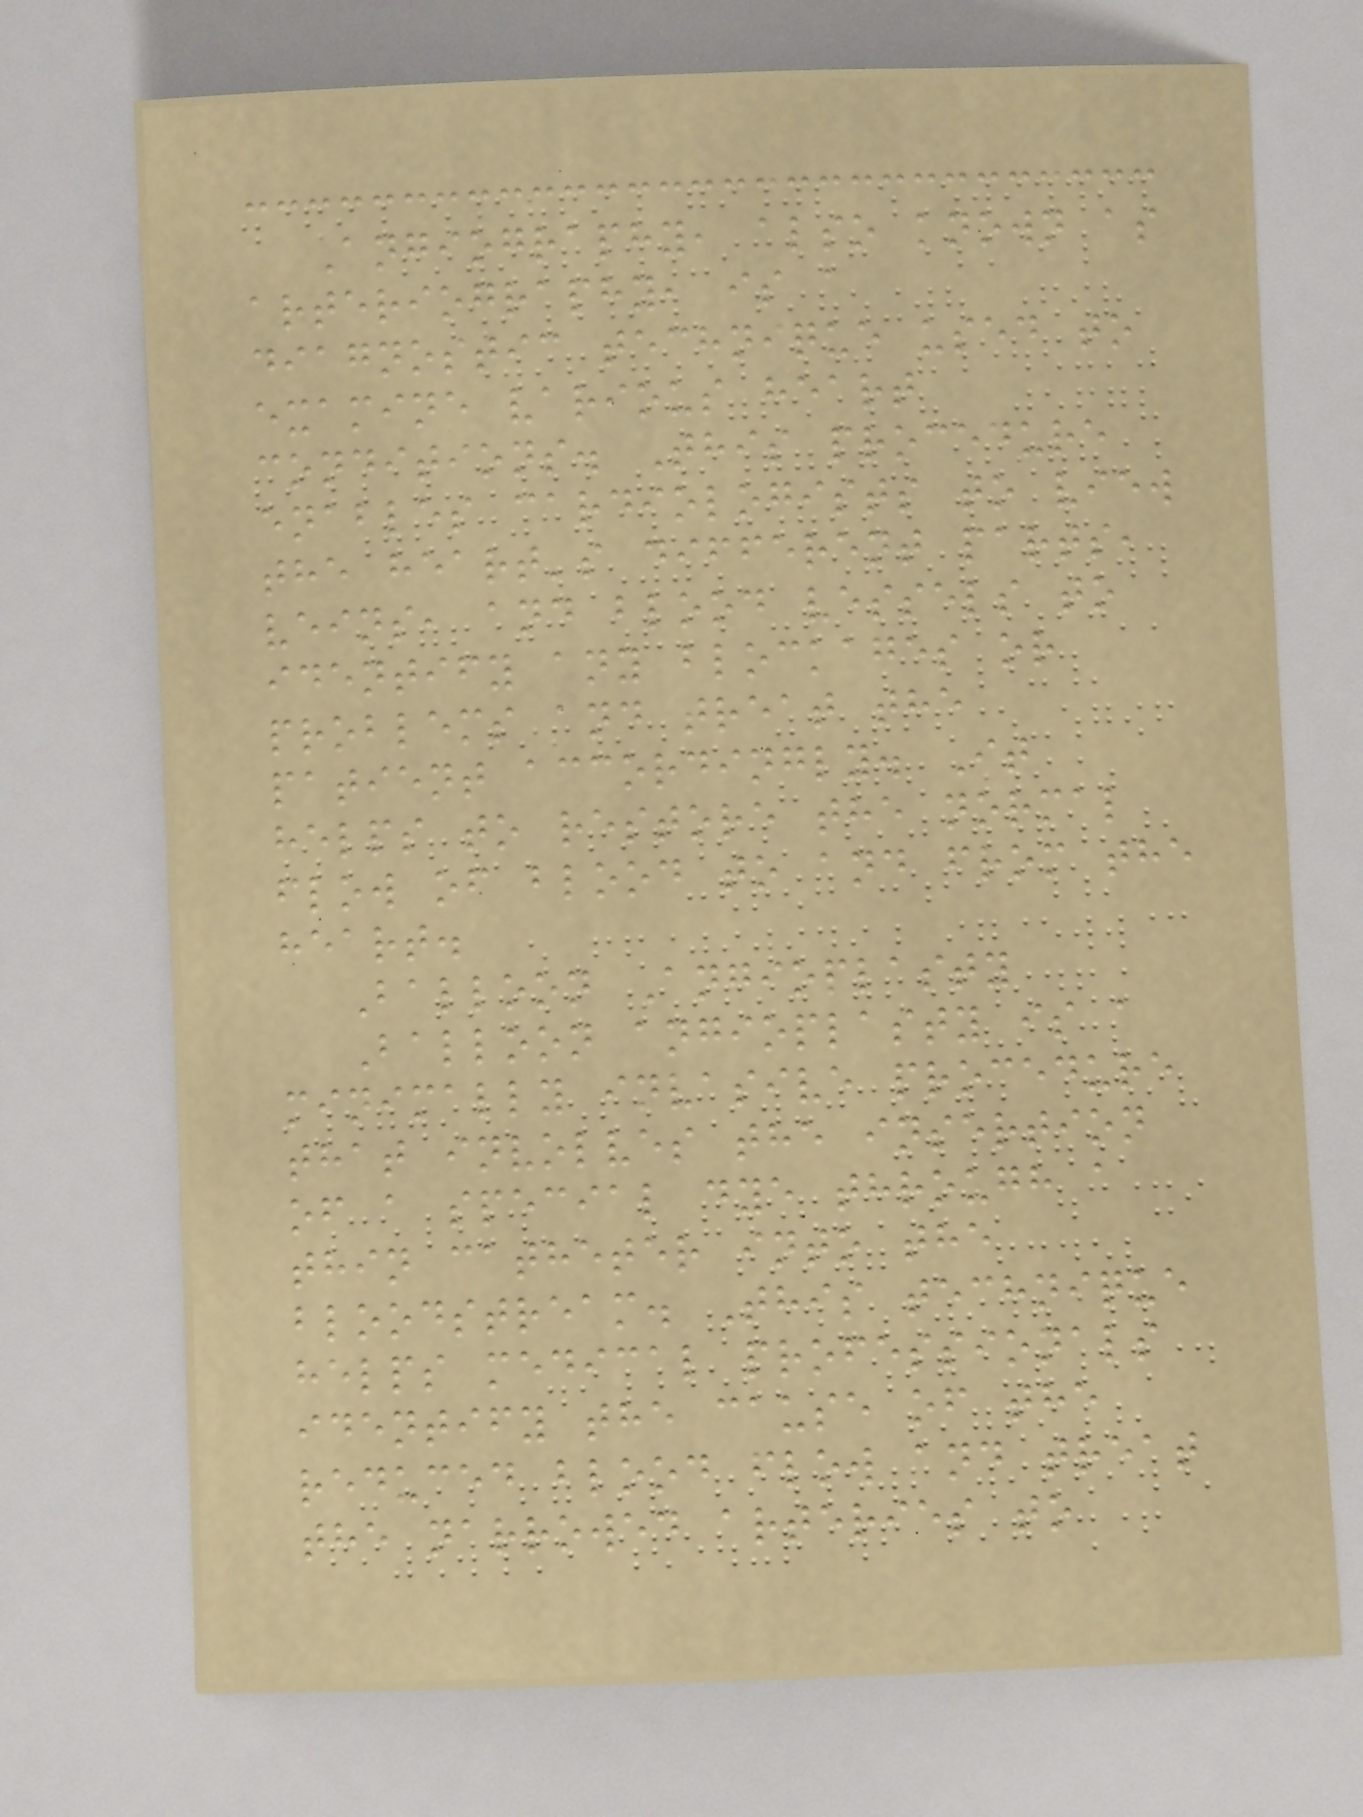Angiography, also known as
arteriography, is a
diagnostic technique used to
examine various heart
conditions. This procedure
enables cardiologists to view
the heart's different parts,
veins, and blood vessels to
identify any blockages or
problems and treat the
patient accordingly. It
helps to restore the normal
flow of blood to and from the
heart.
Balloon Angioplasty
Balloon angioplasty is a
minimally invasive procedure
that involves the insertion
of a special dye through a
thin catheter into the
bloodstream. This technique
helps medical professionals
identify the cause of the
reduced blood flow and treat
the narrowed arteries to
